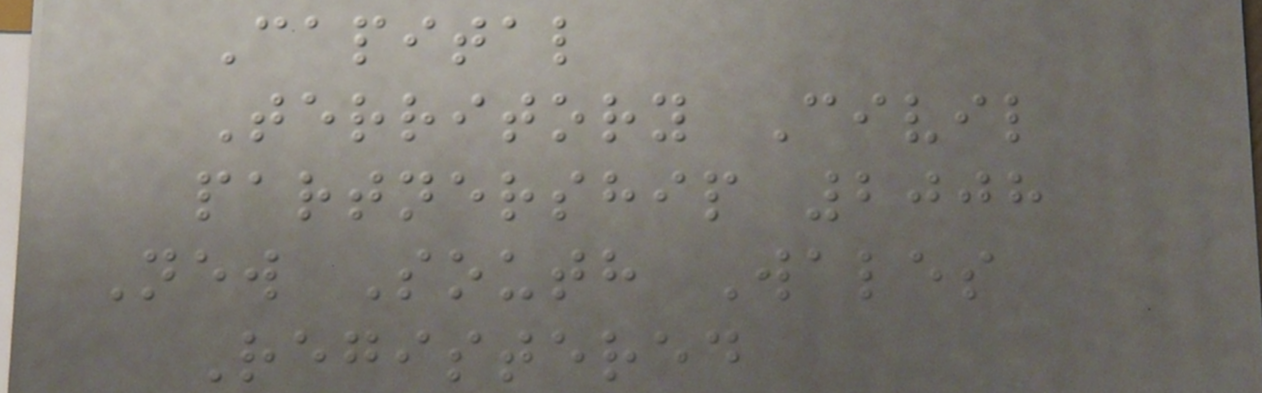Capital
Territory Civil
partnership 2008
New South Wales
Registered
